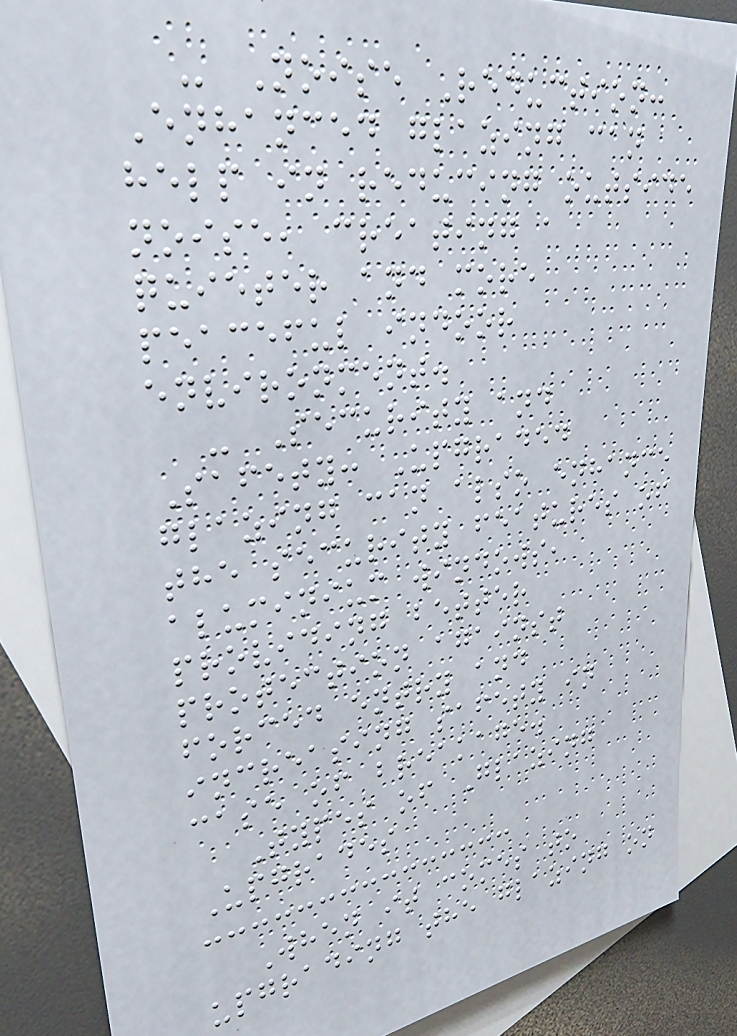- Noise Reduction:
Enhanced glazing can
help in reducing outside
noise, creating a
quieter and more
peaceful indoor
environment.
- Security and
Safety: Upgraded
glazing can also enhance
the security features of
aluminium windows,
providing better
protection against
forced entry and
increasing safety in
case of breakage.
Types of Glazing
Upgrades
When it comes to
upgrading the glazing on
